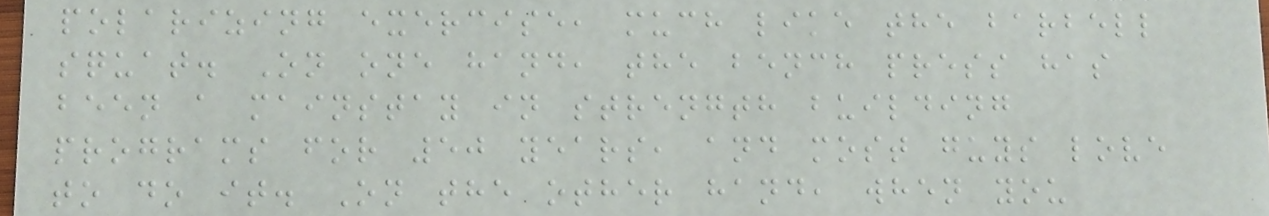polarizing exercise, much like the barbell
squat. On one hand, the bench press has
been a mainstay in strength building
programs for 50 years, and most guys love
to do it. On the other hand, when you
